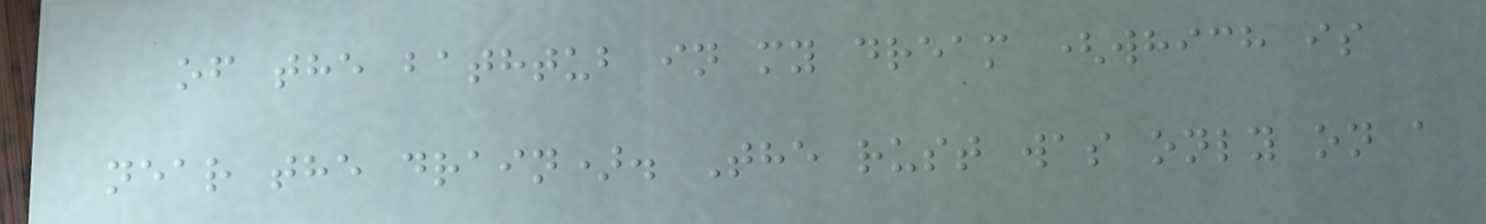of the bathtub in my dream (which is
near the drain). The rust was only on a
